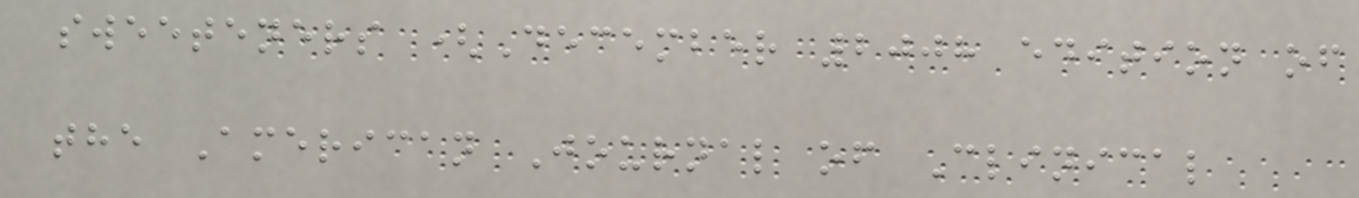sweeteners (December 2008 edition of
the American Journal of Clinical
